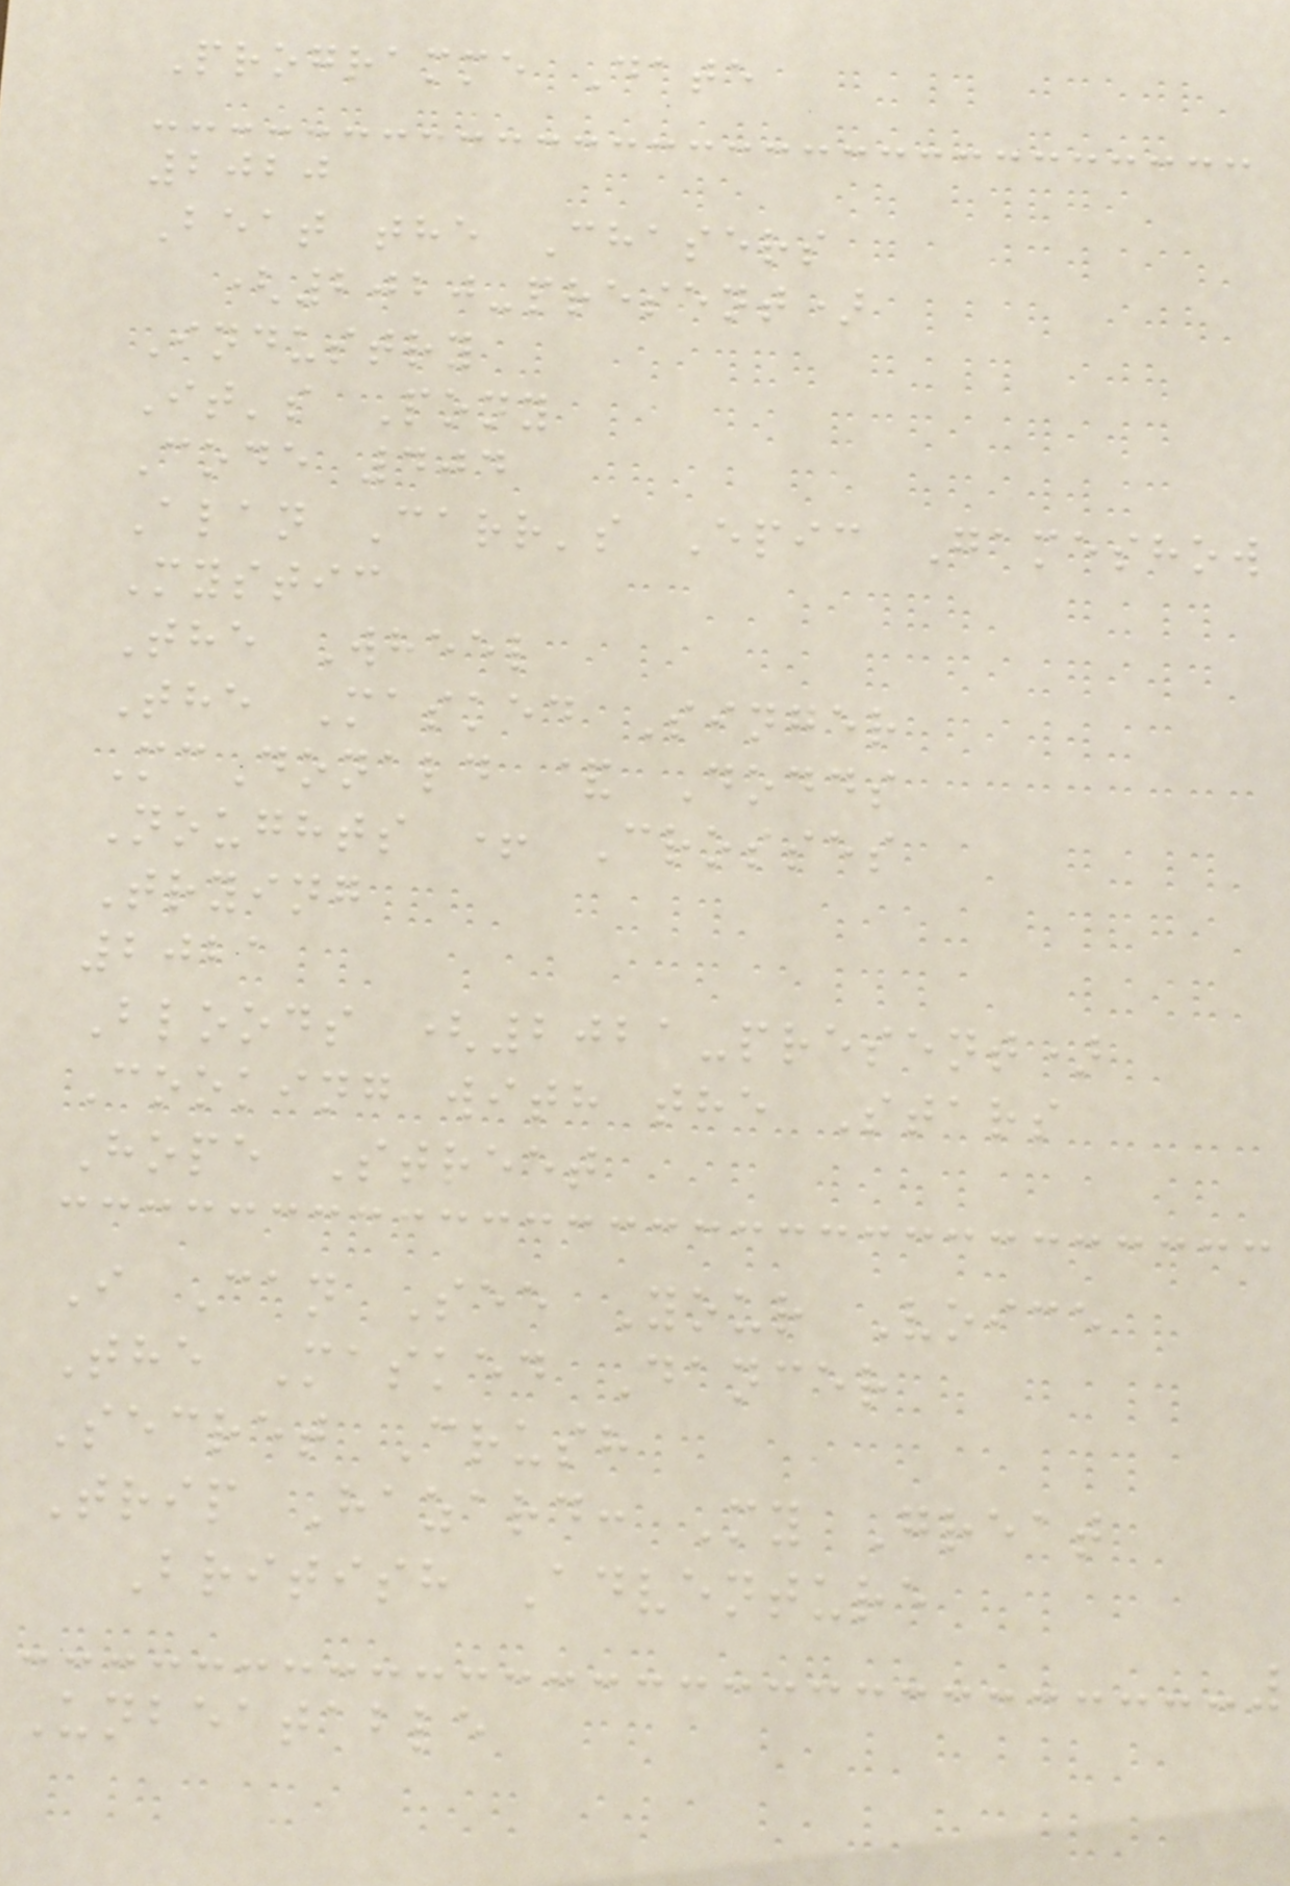Programme Date
2020
Beat the Chasers
(2020-present)
Industry
It's Pony
Code 404
Alan Carr's Epic Gameshow
Mystic
The Wheel
The Masked Singer
McDonald & Dodds
Noughts + Crosses
Trying
2021
Bloods (2021-present)
Cooking with the Stars
Hope Street
I Can See Your Voice
The Masked Dancer
Secret Crush
Trip Hazard: My Great
British Adventure
Unbeatable
